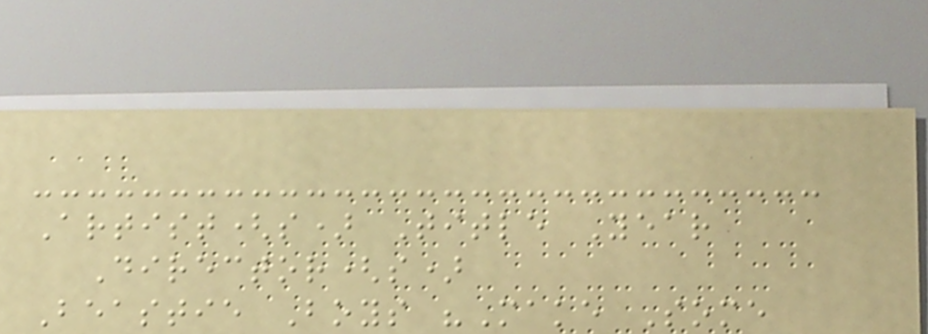Artist(s) Title Year
Director(s)
Beastie Boys "Make Some
